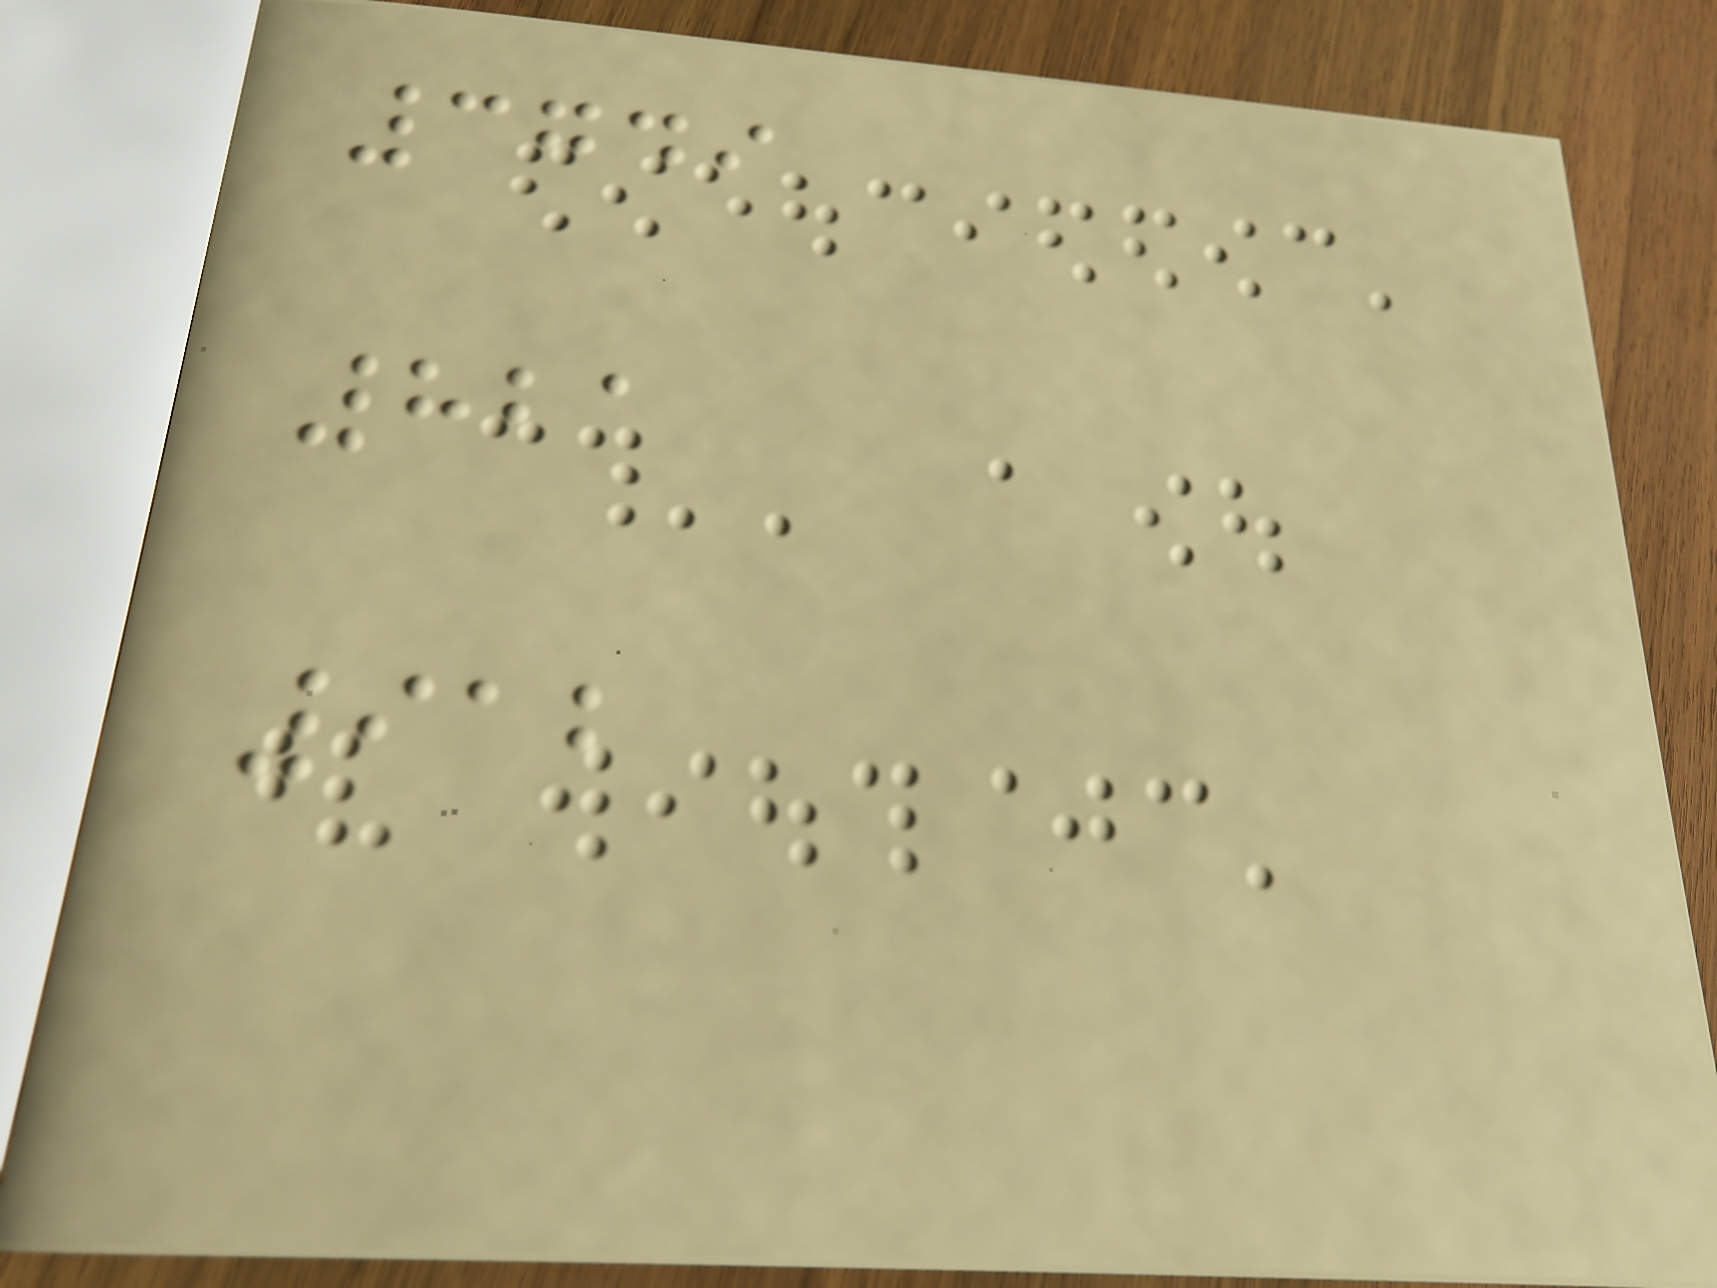3749
821
912
